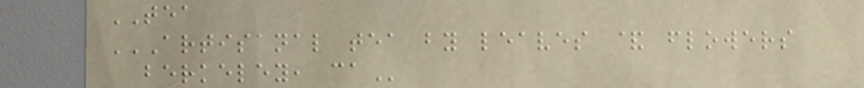TEA
ARTISANAL TEA BY LEAVES & FLOWERS
BERKELEY, CA
